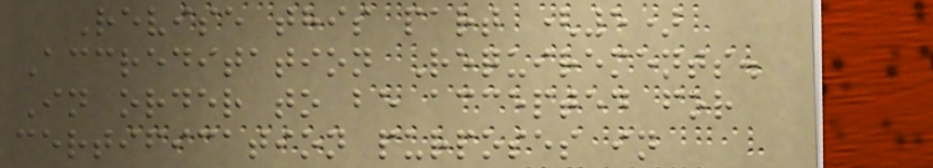Revise this part (5)
Accreditation Requirements.
In order to be accepted for
certification purposes in
